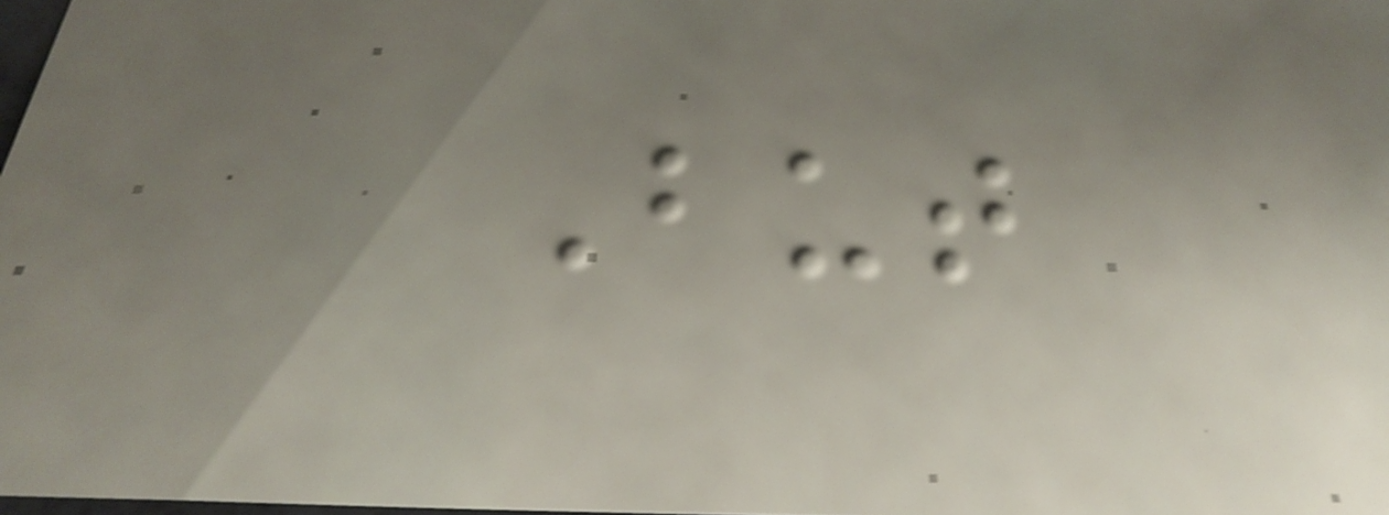But
